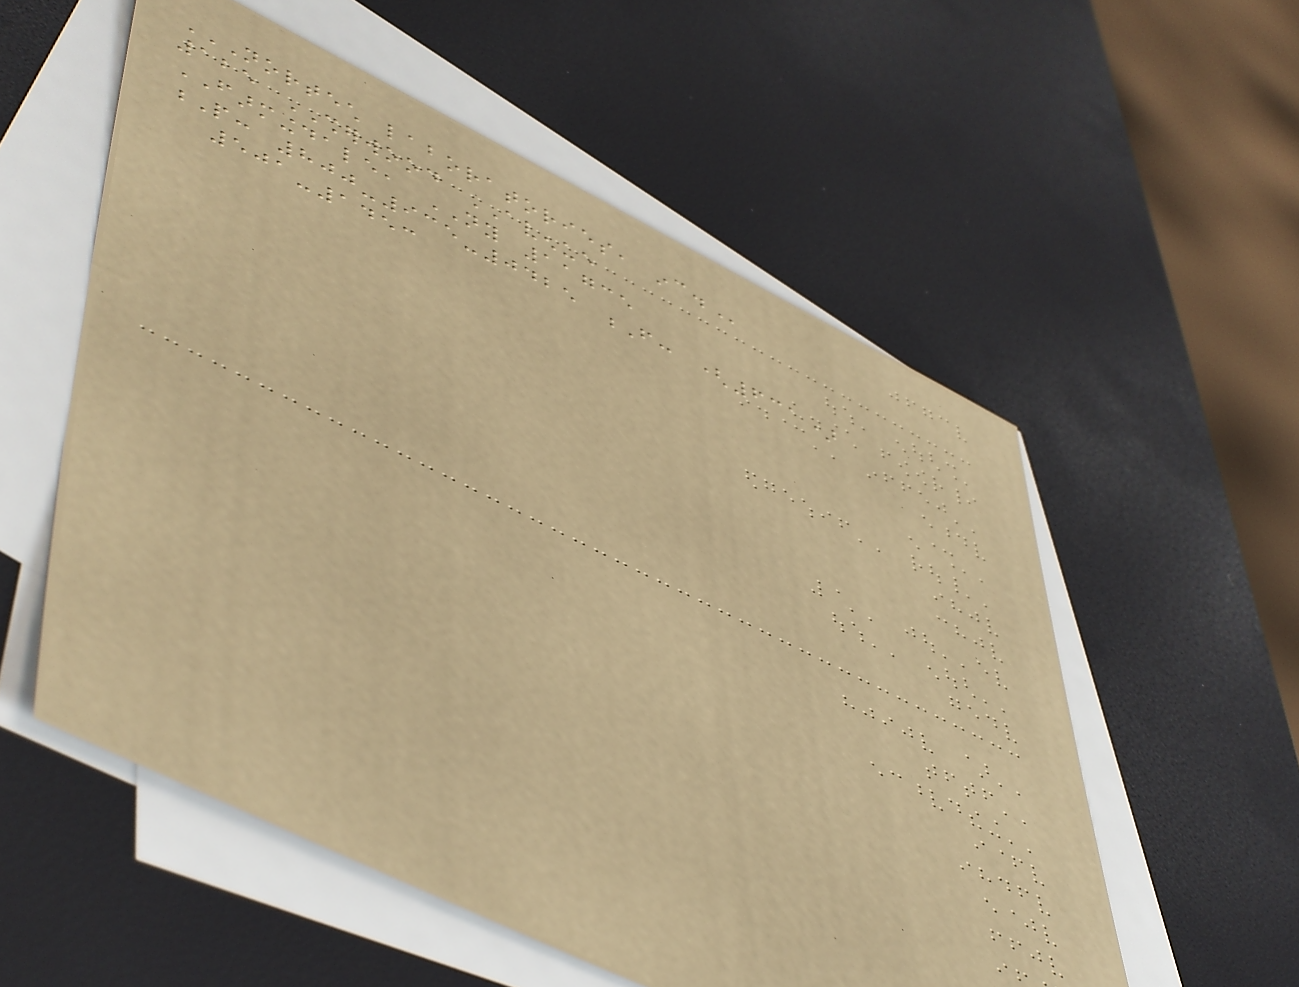NORTECH LABORATORIES, INC.
125 SHERWOOD AVENUE
FARMINGDALE, NY 11735
P: 800-935-0425 F: (631)
501-1453
